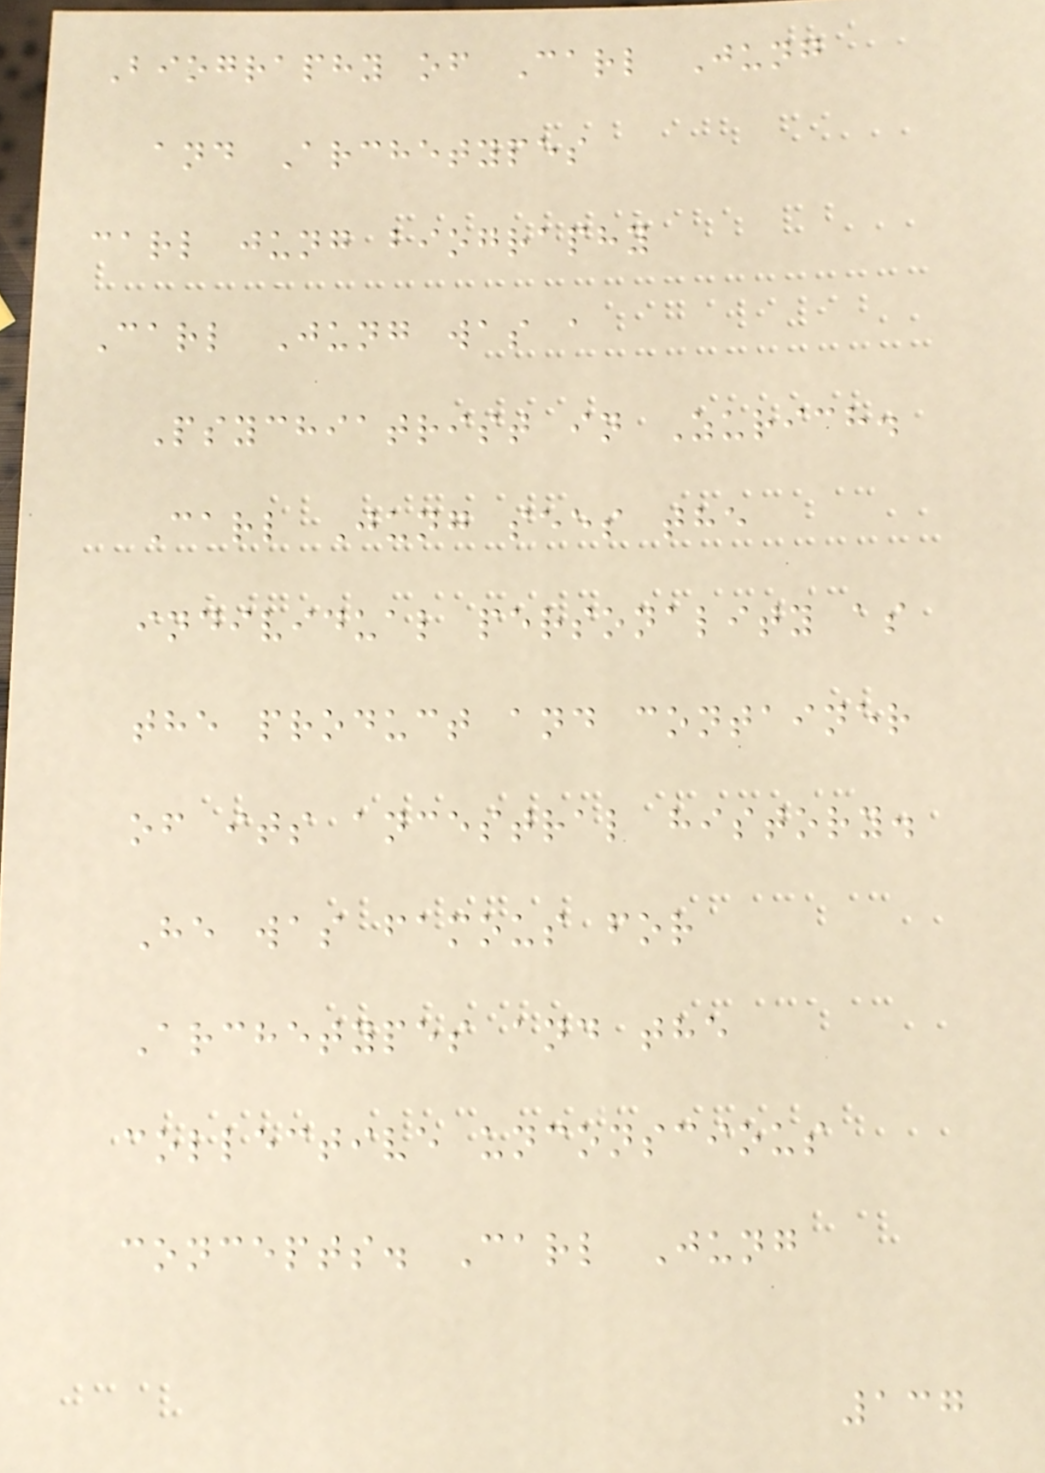Biography of Carl Jung
and Archetypes
carl jung biography
Carl Jung was a
Psychiatrist in Zurich.
Carl Jung sees the
individual personality as
the product and container
of its ancestral history.
He was famous for
Archetypes and the
collective unconscious
concepts. Carl Jung
137
